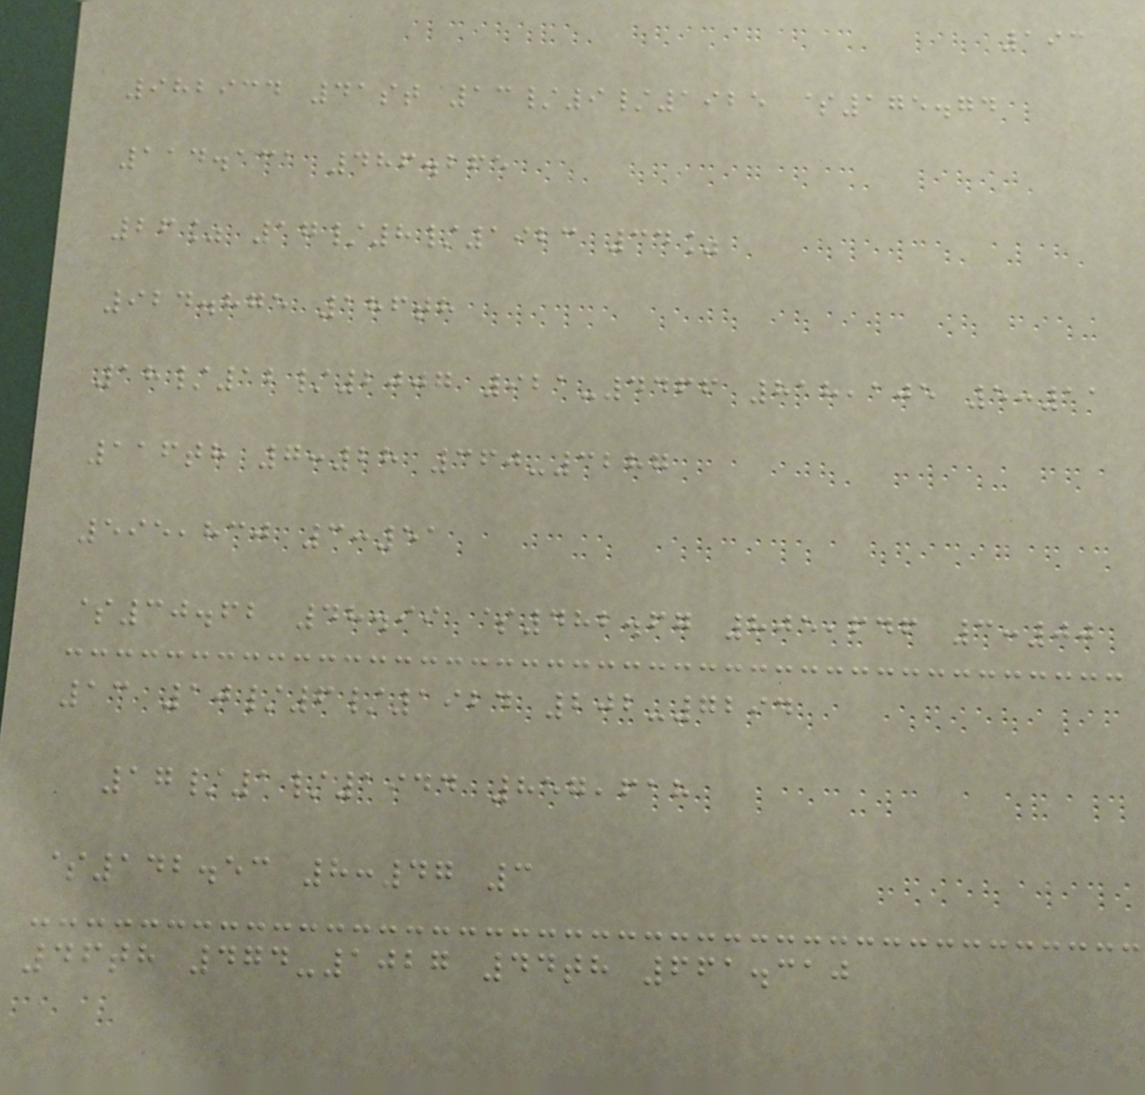193
982934 41st 13/9/1925 $175.74
114.131 486.265
26% 17/8/1923 34%
924.875 186th
18/12/2007 921-4466 818,105 5:11
116th 7:28 360-3287
595,830 3:51
$30.62 48.99 $482.67 805,646 3:00
13 10/6/1924 202-7294
17/1/1944 857,618
$142.53 8:47 3
46th 474-1027 44th 661.310
